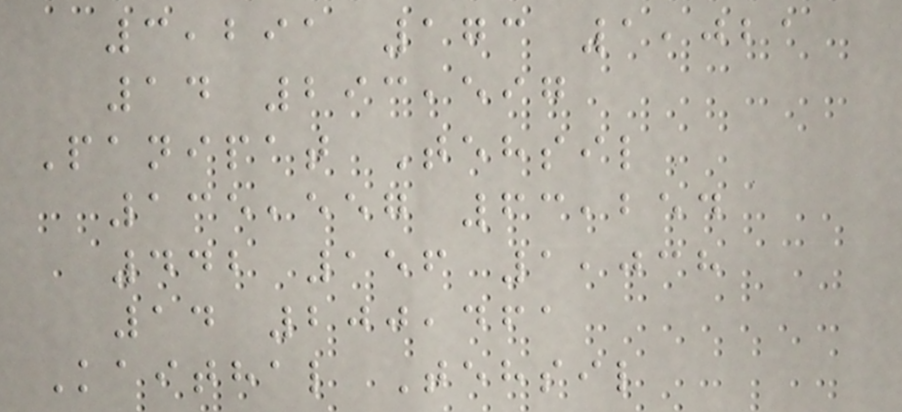3,291 173 1,021
14 293,597
Panipat Tehsil
135,557 63,254
442 156 1,038
14 200,461
Kaithal Tehsil
